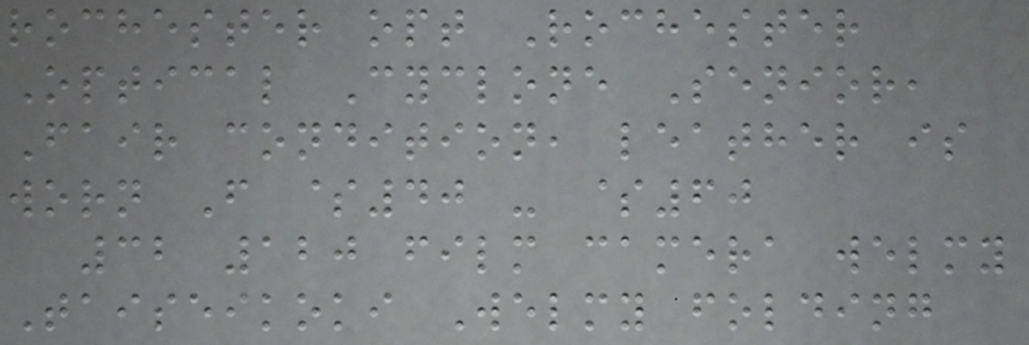rochester opt Rochester
Optical Cyclone Senior,
Fair condition, leather is
worn F $40 - $60
32 120 film camera welmy
Taiseikoki Welmy folding
